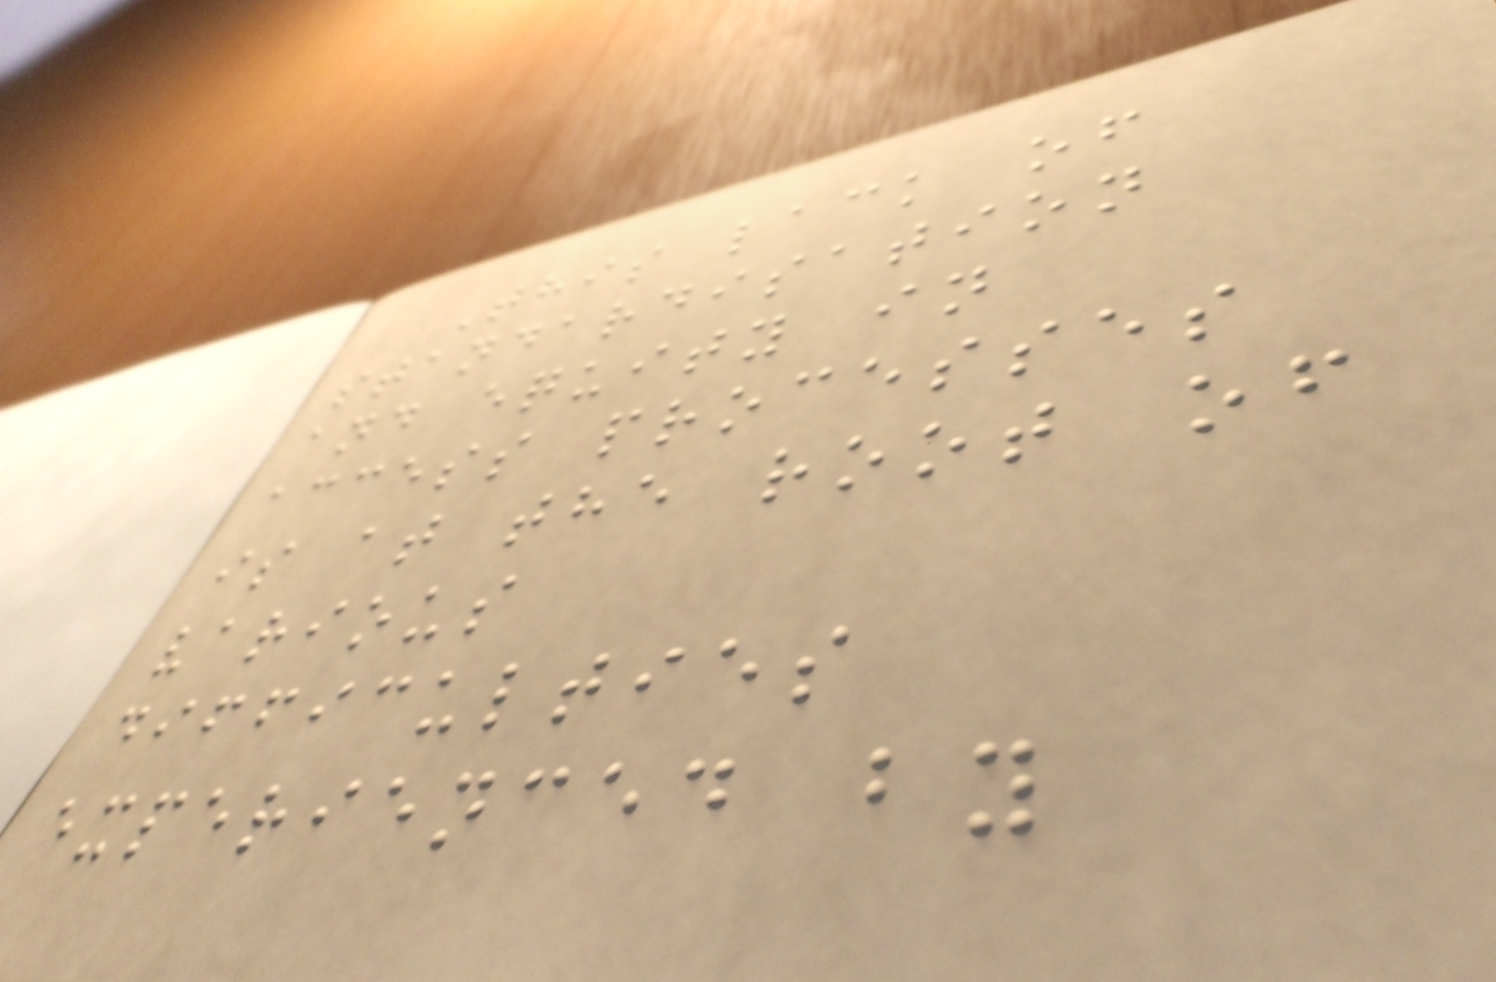This lack of
standardisation
and equity in
access processes
is at the root of
various
difficulties
experienced by
